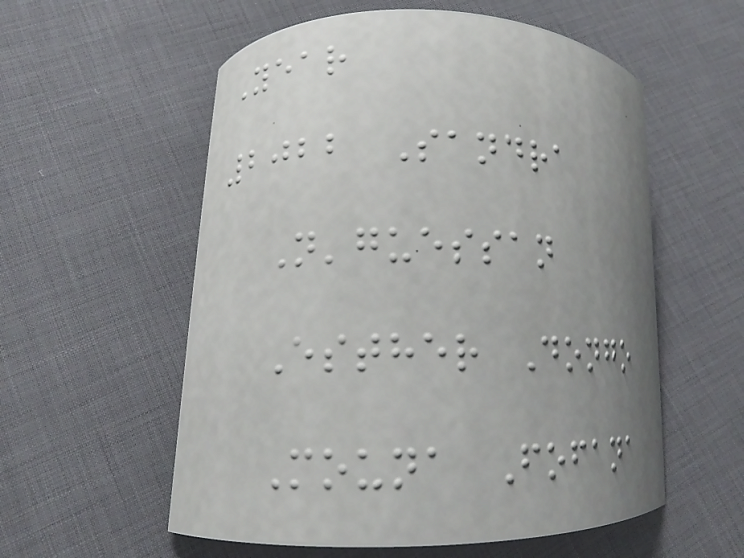Year
2022 Sandra
N'guessan
Esther Dongo
Mouna Fofana
